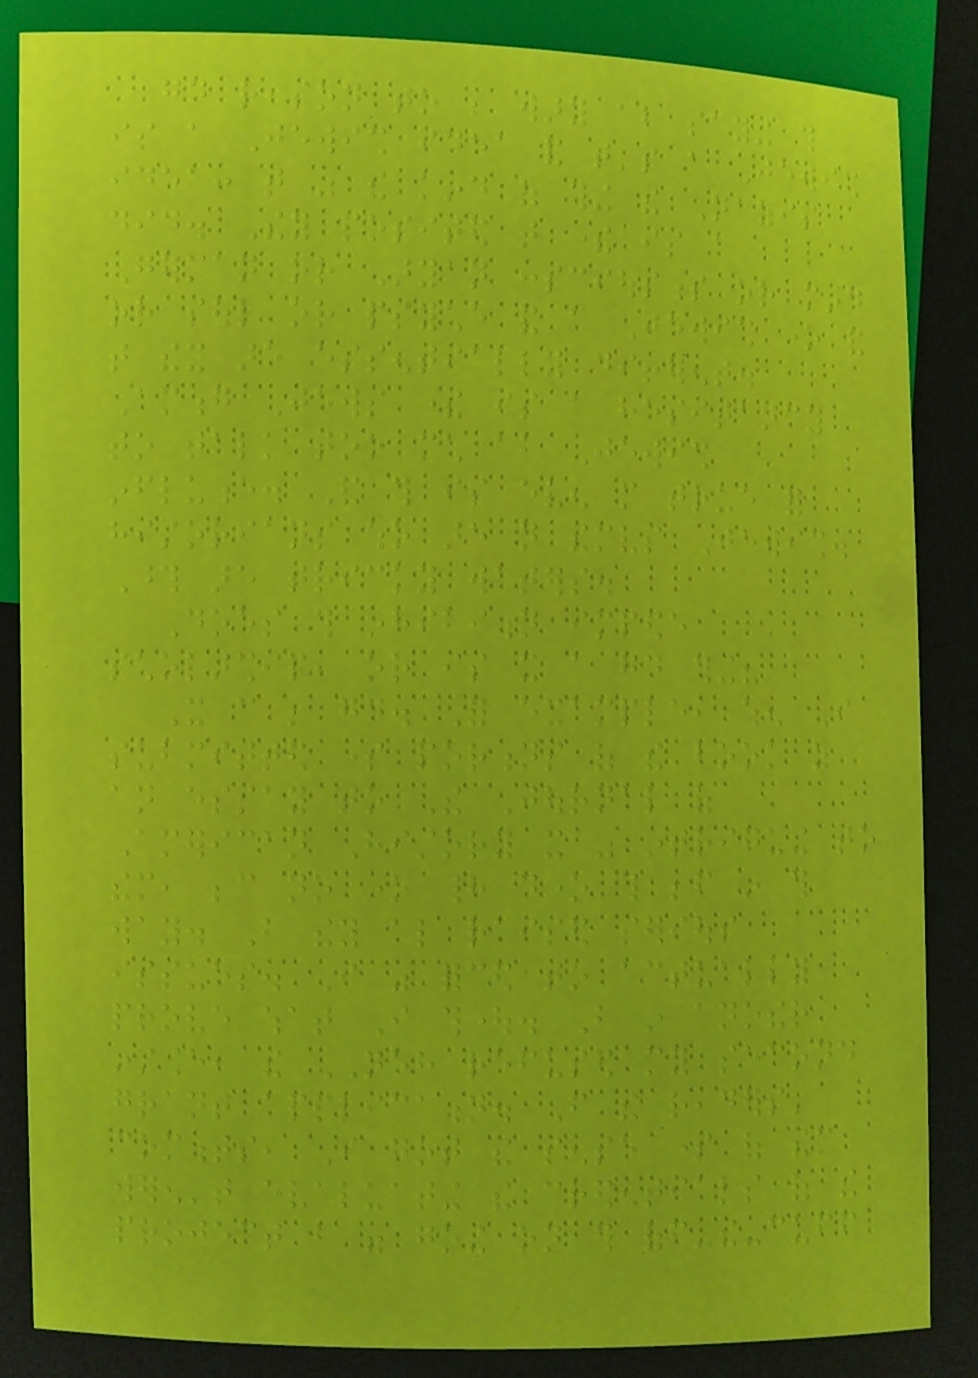good reason to be wary about saying this
is a Jewish idea and that's a Jewish
idea: that was the kind of thing the Nazis
did. They posited that there is a
German or Aryan consciousness or mind
or soul or psyche and a Jewish one and
that they are essentially different.
Among Jews there is a hesitancy
to talk too much about Jewish
influence. And this is even more true for
historians who are not themselves Jewish.
Those are tricky waters.
Does this inhibition impede
scholarship, or is it a good thing?
It can be good. For example, when I
submitted some portions of the book as
an essay to The Journal of
American History it was intriguing to
them, because no one had done this before in this
way. But they also raised serious
issues. I was forced to actually
prove what I thought. But in another
instance, the NEH refused my second
grant application. From the readers'
comments, I got the sense some of them
weren't evaluating the credentials of the
project but were going on this off-the-cuff
